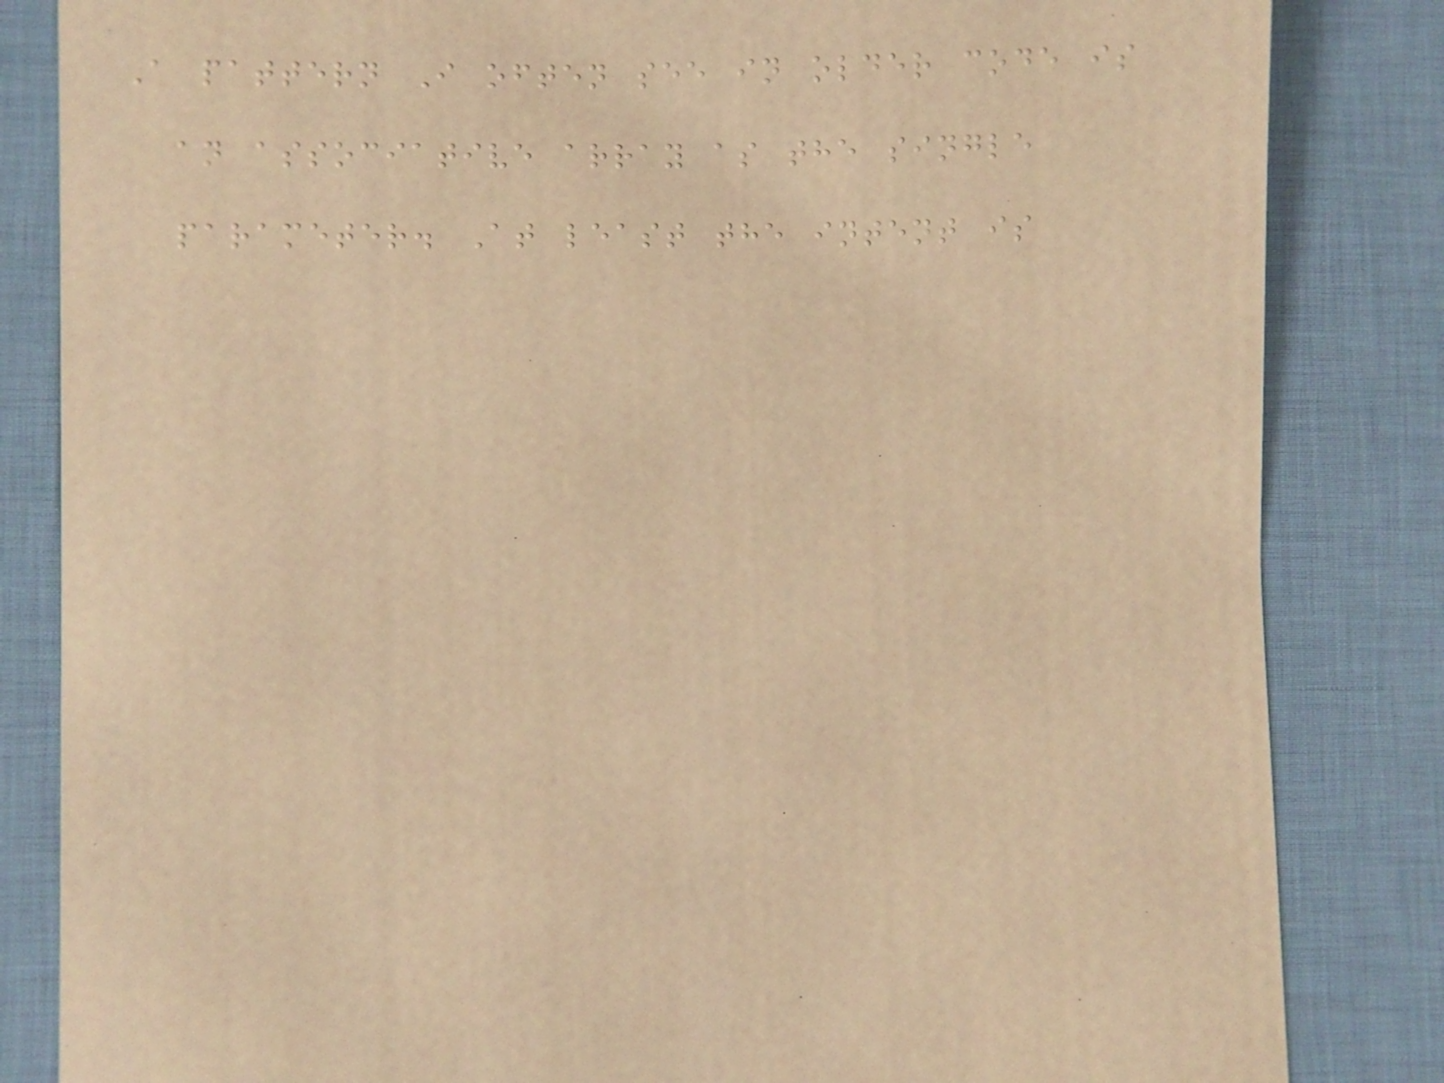A pattern I often see in older code is
an associative array as the single
parameter. At least the intent is
